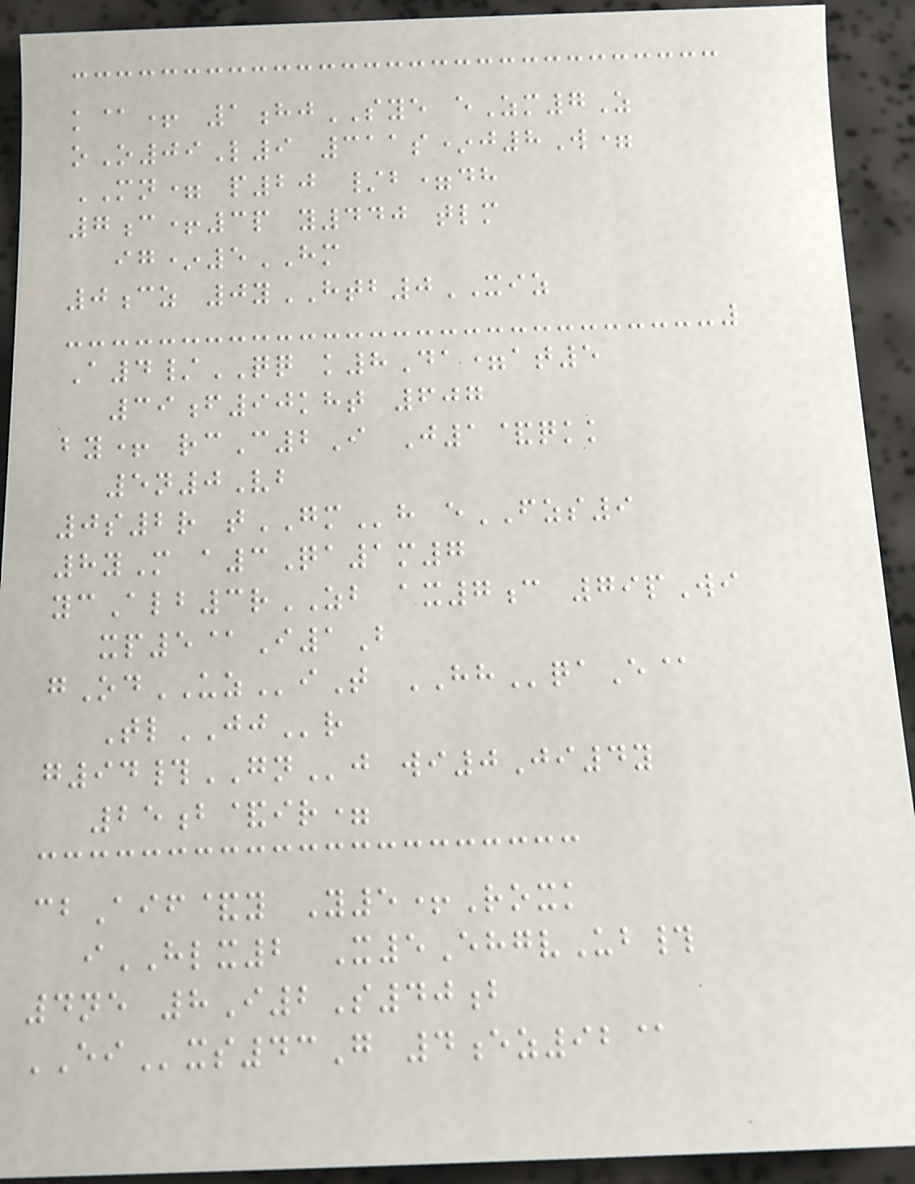k@+ 1hjSYE eZm7Z
oO09L9 311s*j8W=
MN= p20 /b=dh
7c+3p y440 tlm
ig*5HM
0cz 0yHTB0XIZ
A4/QQ k8Da=at5
39f90kht 607
by+ rcC2I J1&qkk
5n0Vb
0s2r tGMh eFZS9
8yM a3Qa1m7
ycAlb3rZB ax7c 79pWi
xp5@I1B
gOdUZiT HHqaE@
TlJJr
g94#GNj wi0Ji4y
25b&ir=
cbAif&y Y5+Roxk
iHLX2 X5EhgvUb#
4ne 8I2S40b
EIxs43G 4ez92@
